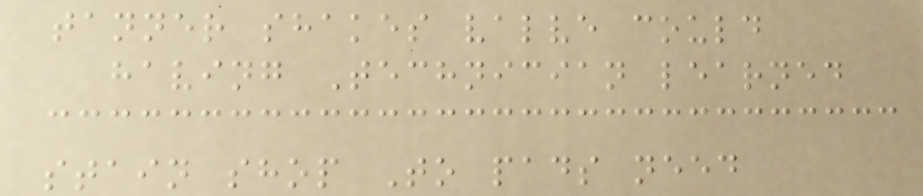tanner shakes valve could
having Technician learned
stain shop To pads need
